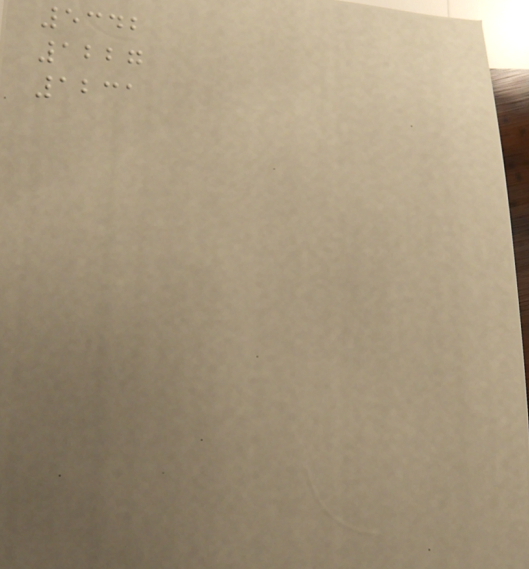5342
1227
1231
